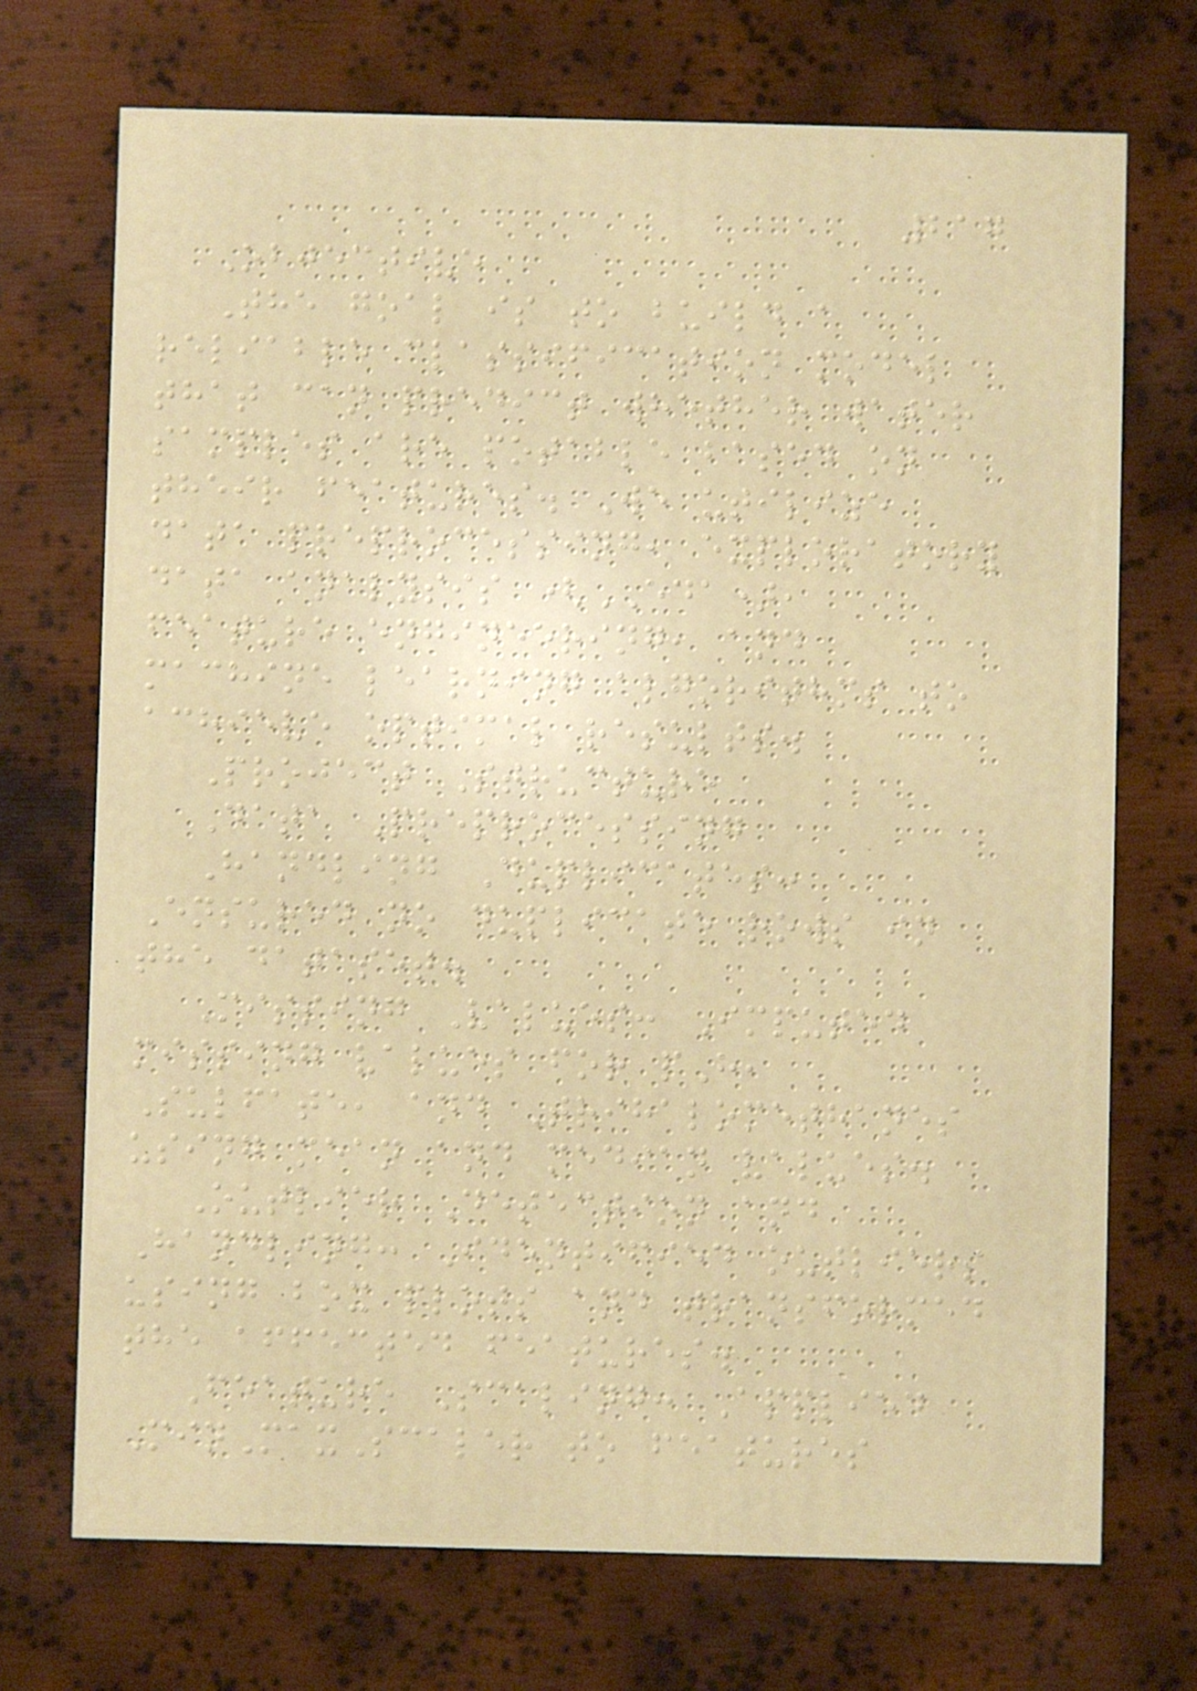217
Objective
The goal is to build a
reliable classification model
that can predict whether water
samples are potable based on
their features. We utilize
data preprocessing, exploratory
data analysis (EDA),
feature engineering, and
machine learning algorithms to
achieve optimal results.
Project Structure
Data Preprocessing
Handling Duplicates:
Ensured no duplicate rows in
the dataset.
Missing Values: Imputed
missing values for pH,
Sulfate, and Trihalomethanes
using mean and median values.
Outlier Detection and
Handling: Identified outliers
using box plots and transformed
the affected features.
Feature Scaling: Applied
MinMaxScaler to features
